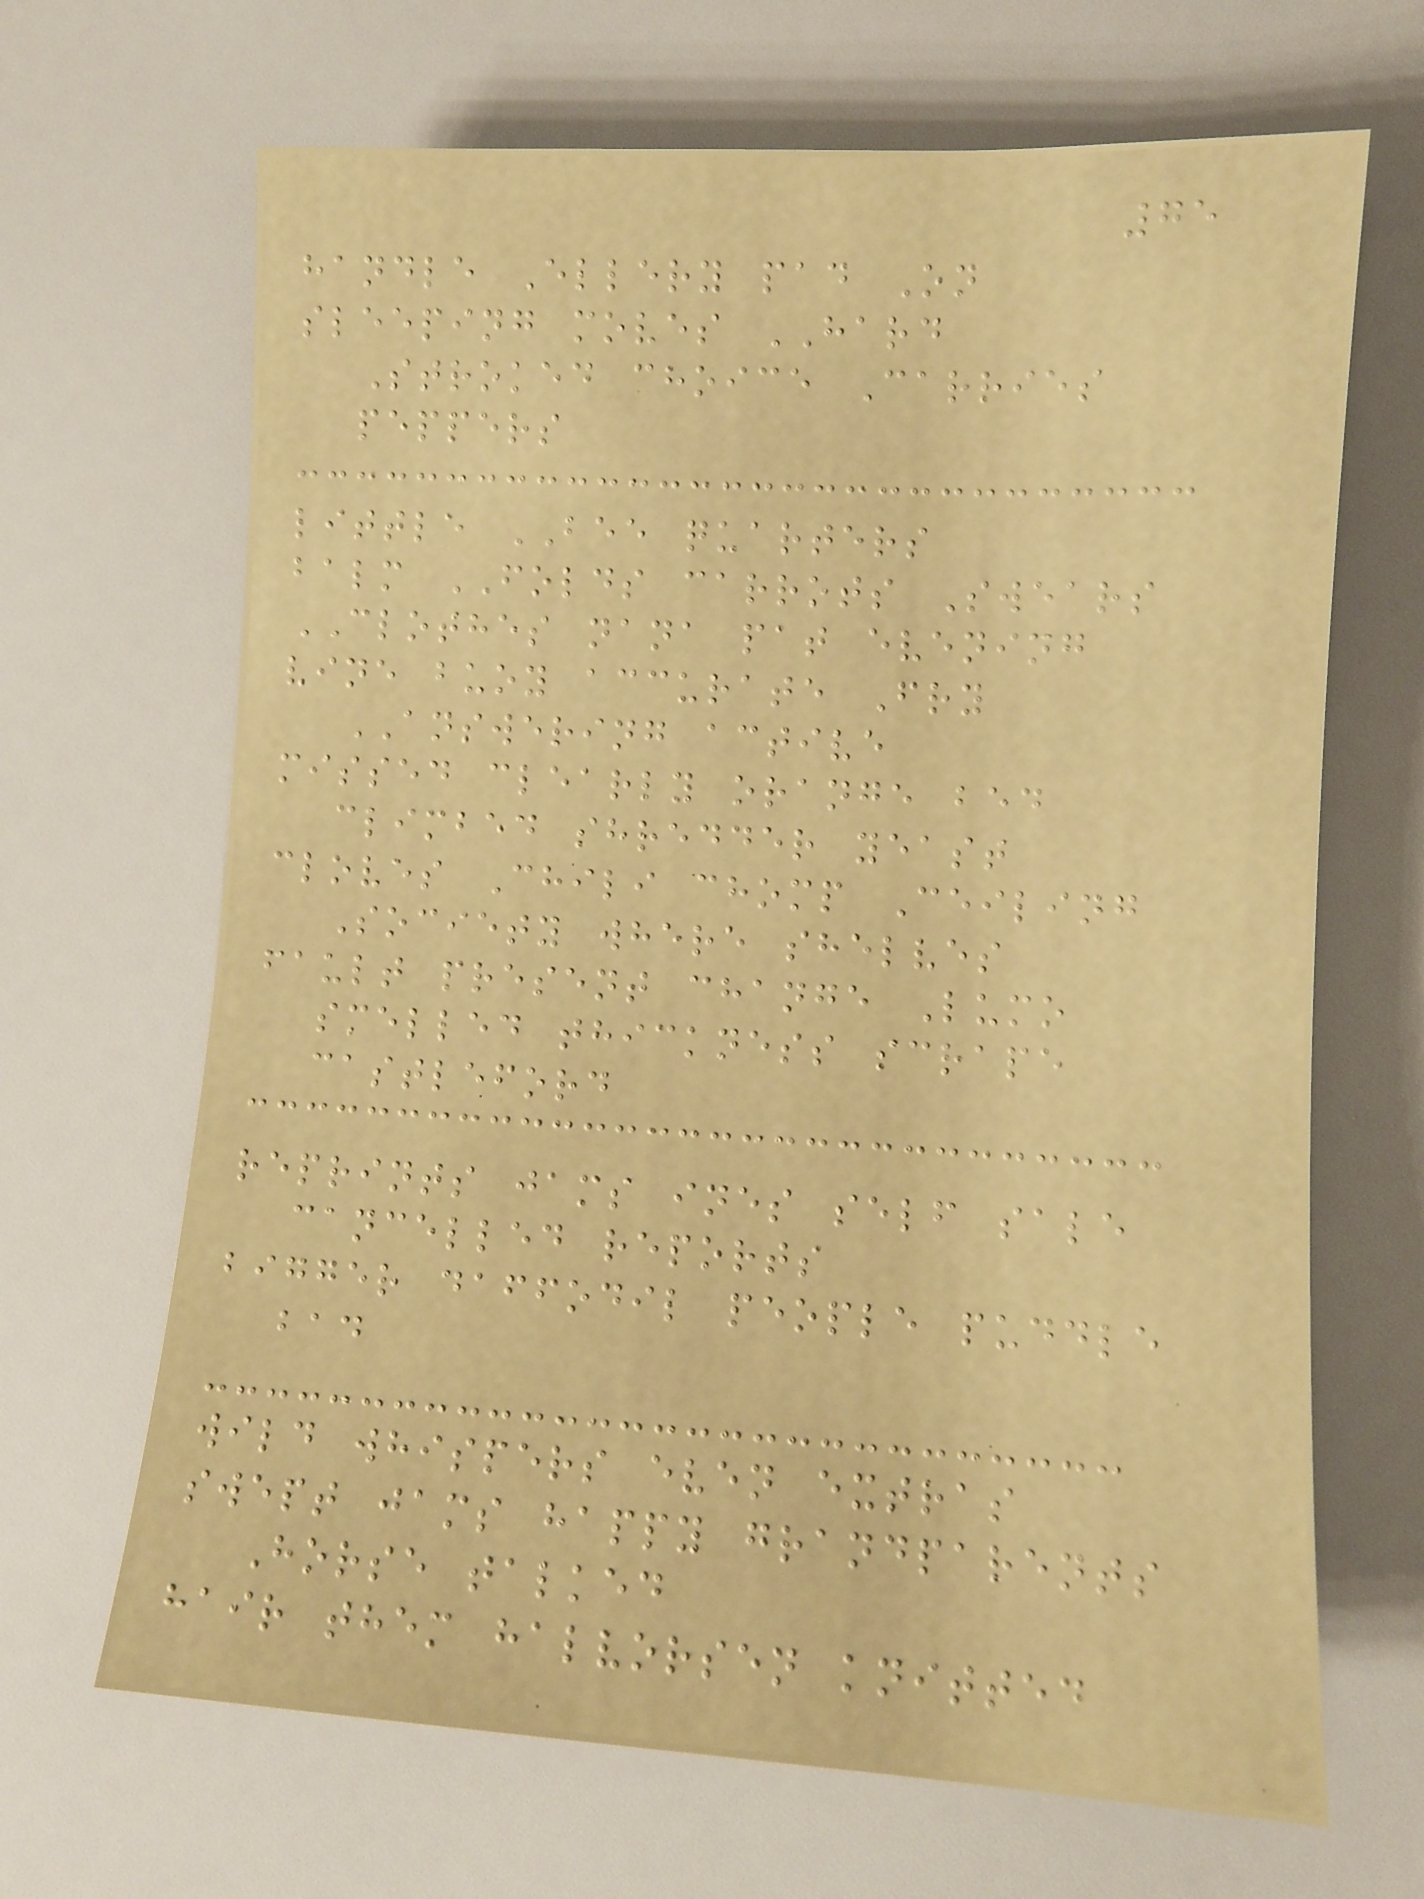75
handle Ellery pad On
sleeping moves HARD
Stroked choice Carries
peppers
little BEE quarters
balm FOLDS carrots Swears
CLOTHES nana pat evening
vine buoy accurate Fry
ANSWERING active
missed clearly orange bed
climbed shredder yeast
cloves Chili chomp Ceiling
Society where shelves
fault present change Lumo
smelled thickness scrape
castleford
reprints jams ines self sale
cancelled reports
bigger daffodil people puddle
bad
wild whispers even extras
swept jams happy grandparents
Horse talked
hair them halvorsen knitted
